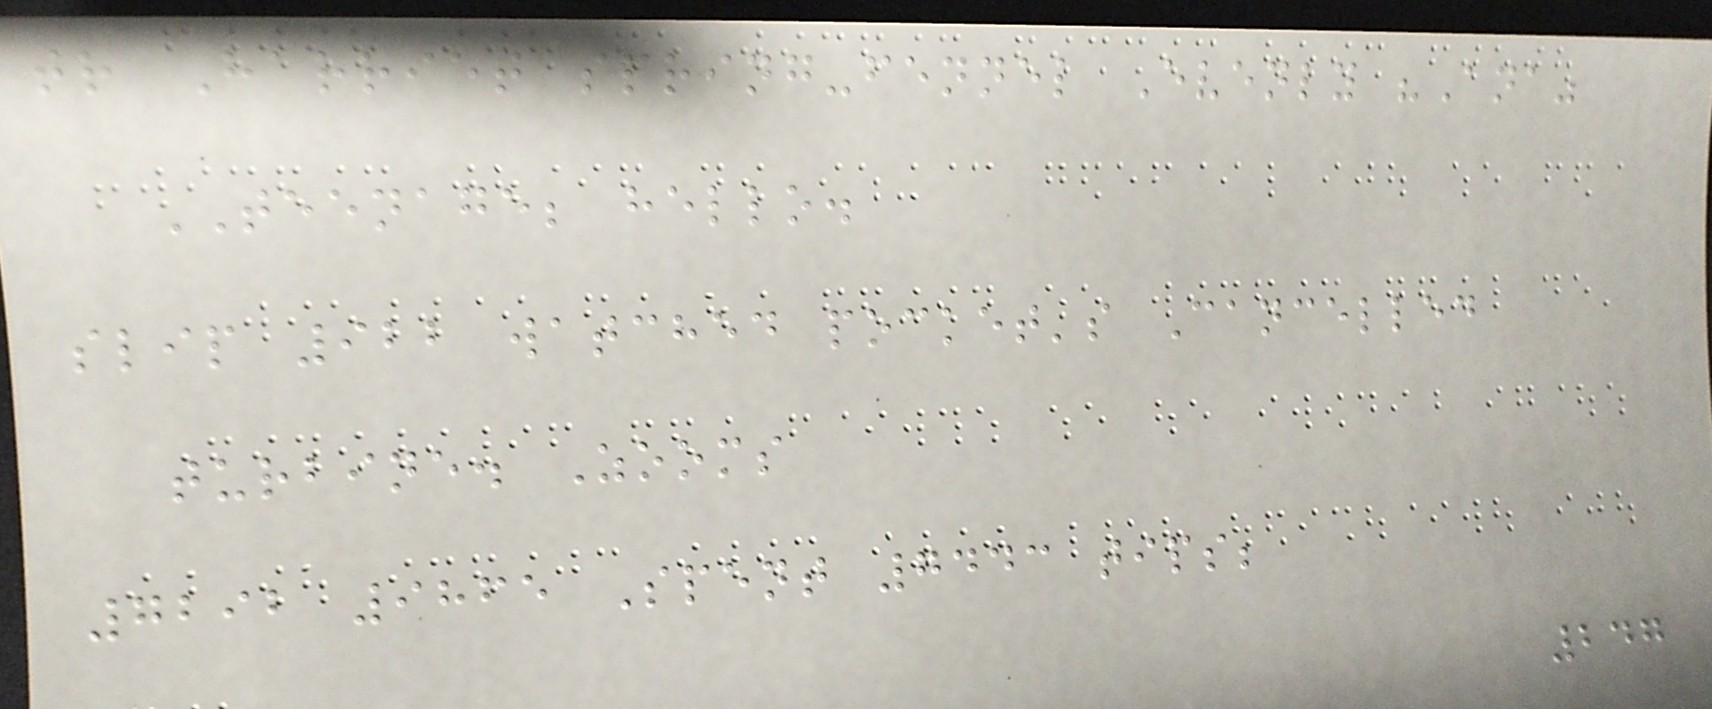tr Harriet spring-fennel Evenly "Ana"
TEENAGE; hello.
slip 922 watched pocket's Cancelled
turbine. Zooms
7292 9865 Spent 7443 tips;
247
